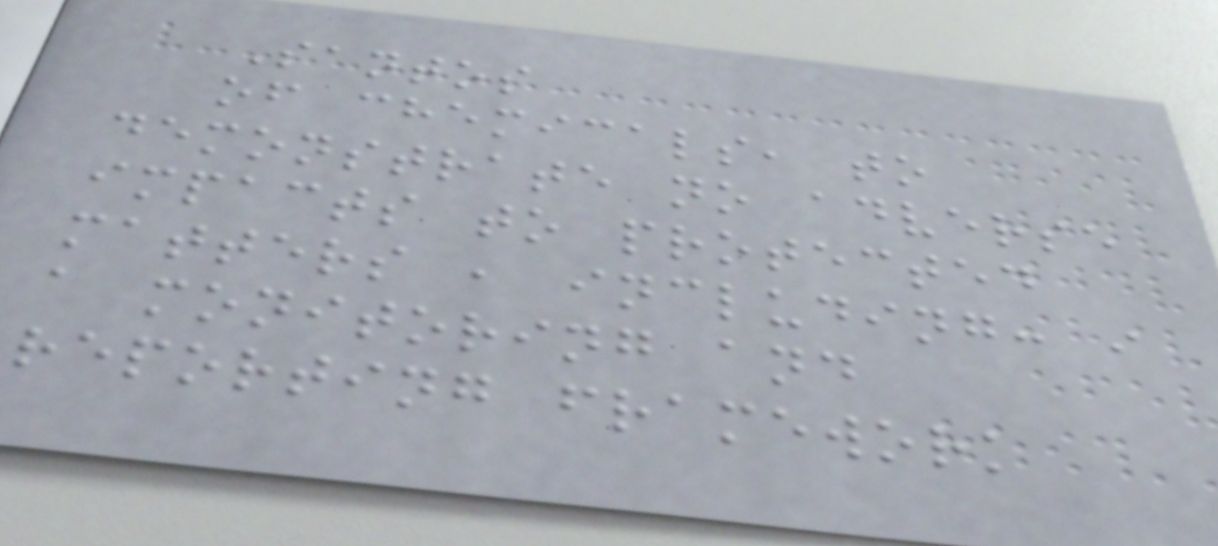Santos
of chemicals, to
demonstrate no adverse
impacts to protected
matters , including: i
a monitoring and
reporting framework
